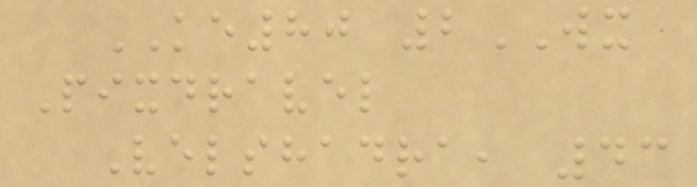KE80 2WX
Pixdravel
Velshadra, 43
